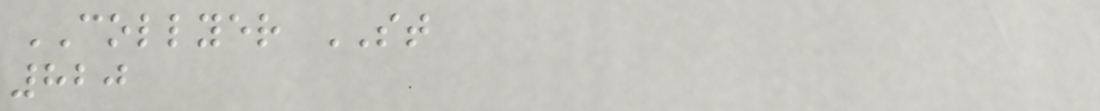COLLYER ST
820
